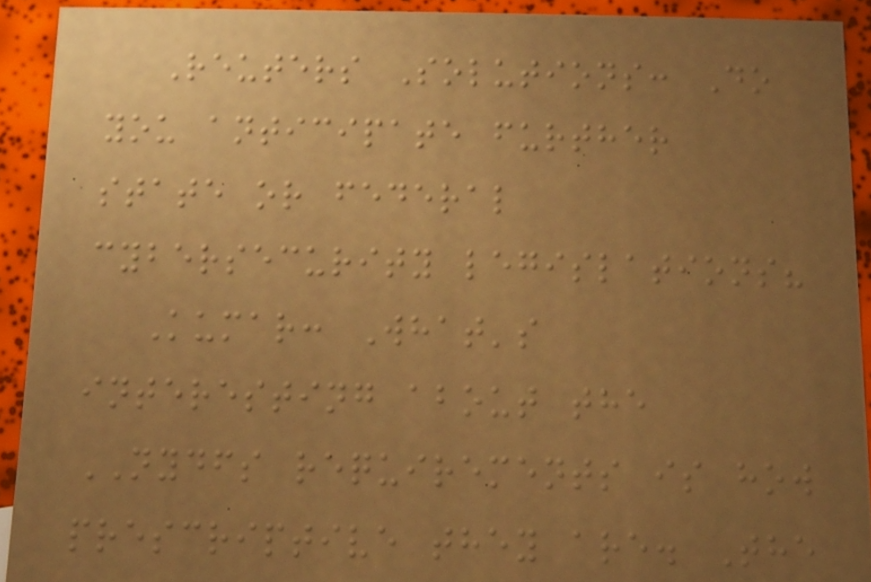Reuters Solutions: Do
you anticipate further
state or federal
cybersecurity legislations?
Kumar: What's
interesting about the
NYDFS requirements is how
prescriptive they are. The
